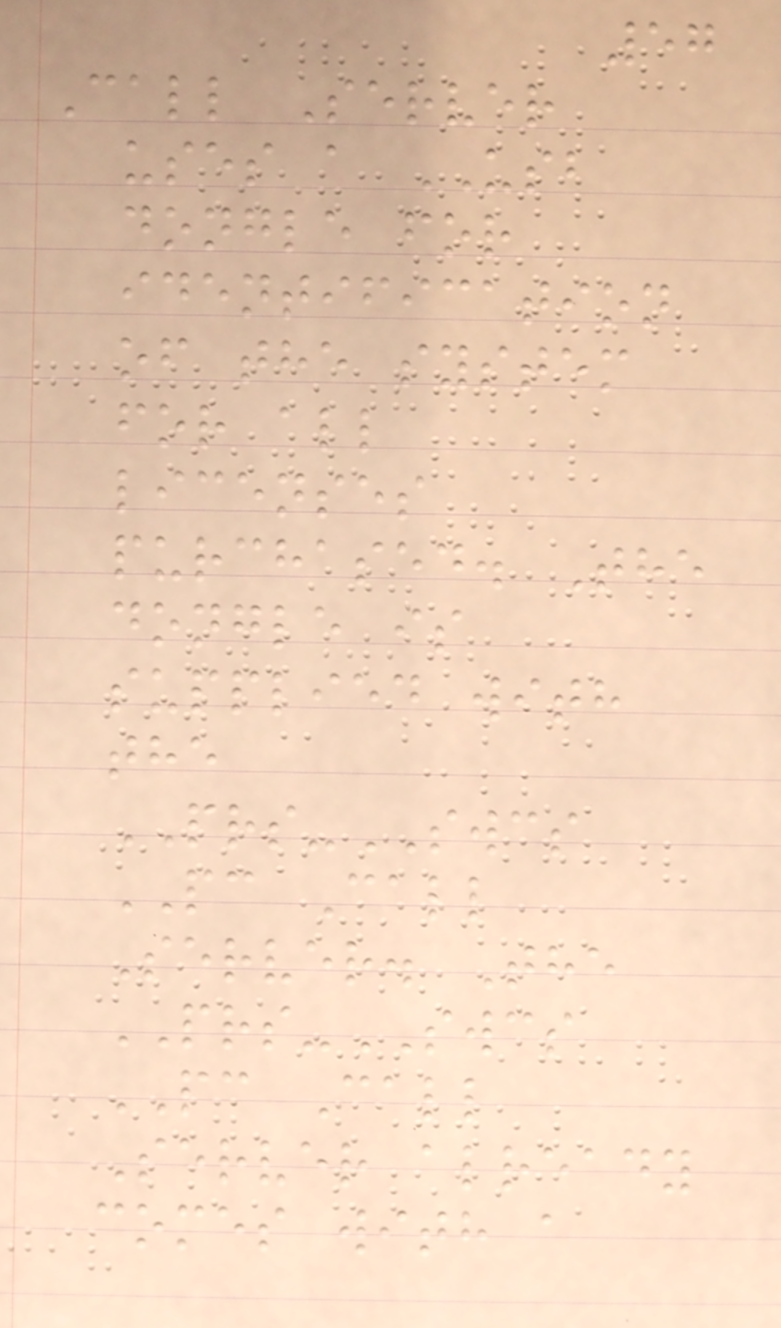57
Call Server
uses a USB
dongle for
identification
of the system
for all
licenses
purchased. The
dongle is
supplied with
the
PRS-SWCS
PC Call
Server. The
PRS-SWCS
PC Call
Server already
comes with a
